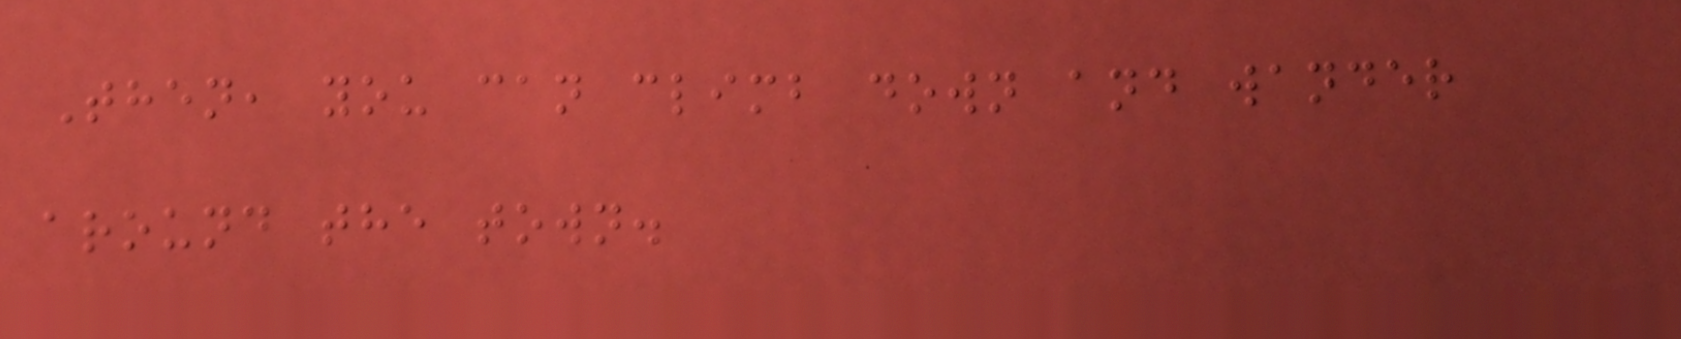Then, you can climb down and wander
around the town.
